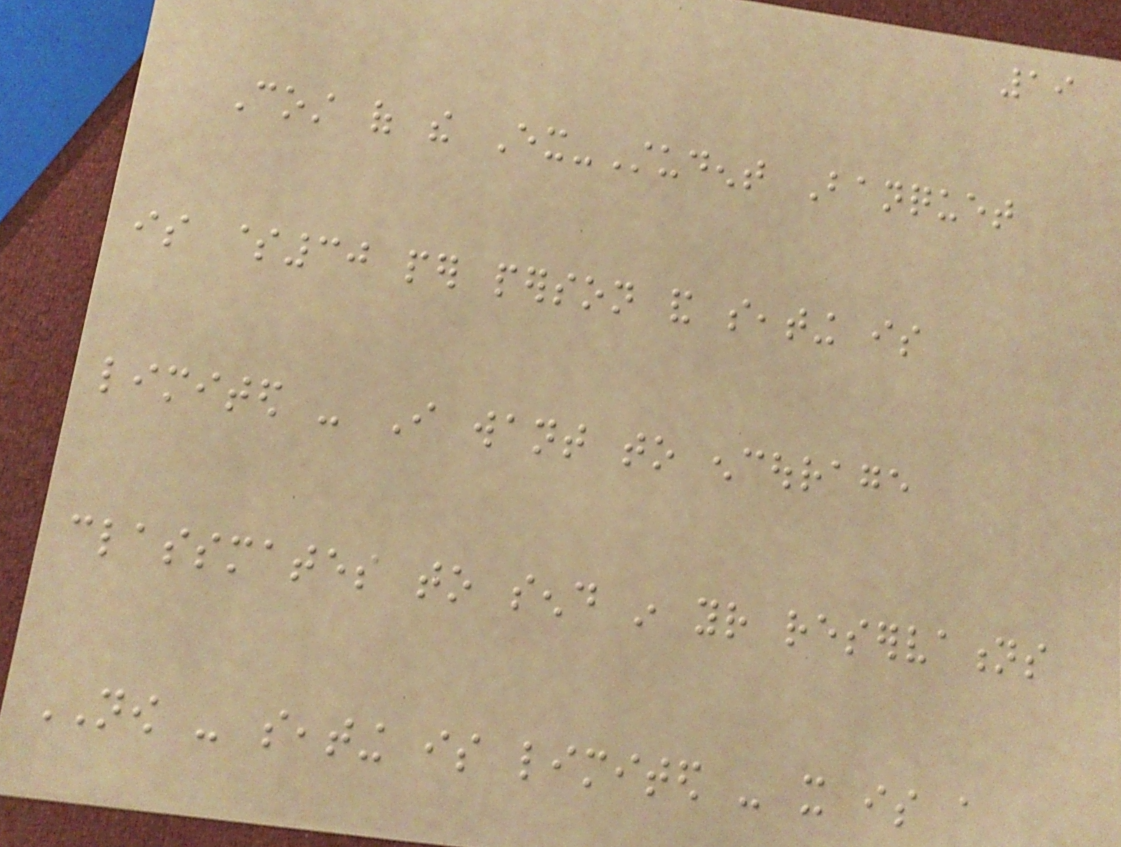19
Cost of the Ex-Student Banquet
is $30 per person and seating is
limited - I want to encourage
classmates to send in your reservations
NOW - seating is limited - it is a
